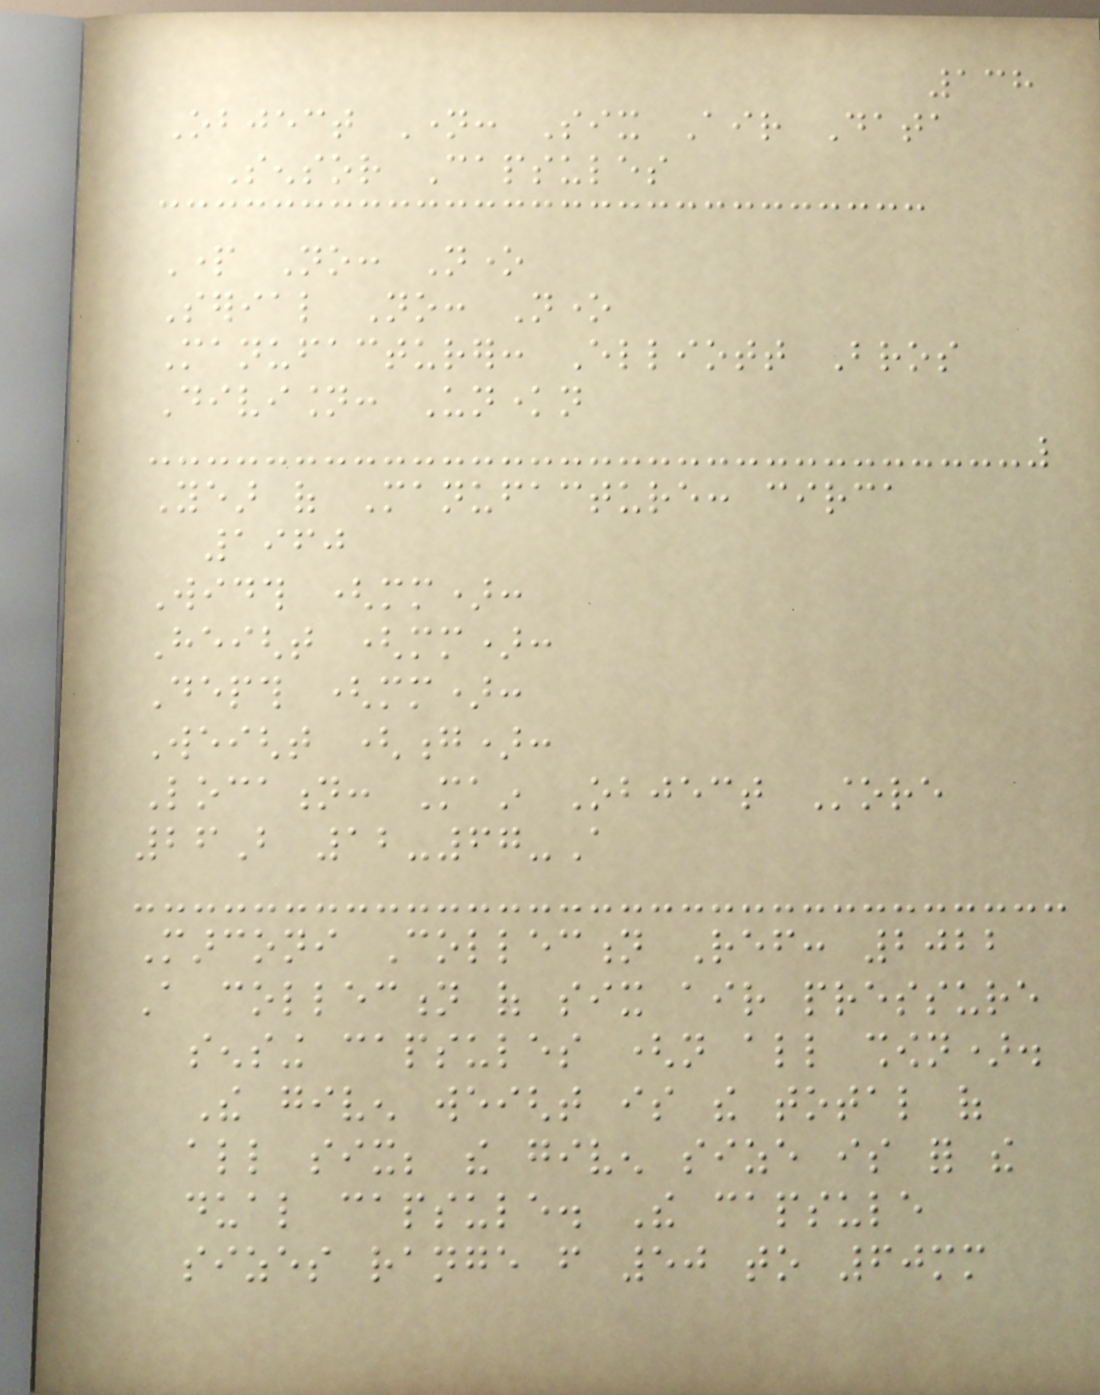138
Object Name: Six Air Data
Sensor Capsules
Part No: None
Serial No: None
Manufacturer: Elliott Bros
Division: Unknown
Year of Manufacture: circa
1960
Width (mm):
Height (mm):
Depth (mm):
Weight (g):
Location: Main Object Store
26B 12-67-A
Marconi Collection Ref: 2022
A collection of six air pressure
sensing capsules (not all shown).
The given weight is the total of
all six; the given size is for the
dual capsule. The capsule
sizes range from 50 to 60mm
